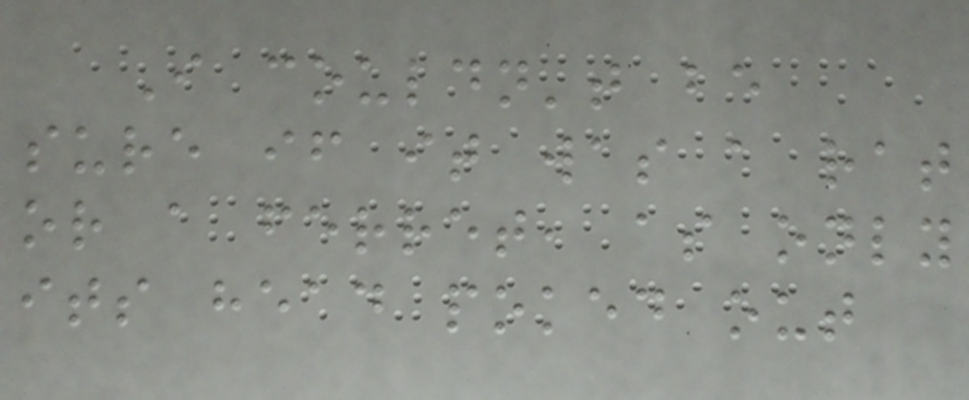I couldn't be
sure if it was a rat
or a ferret, as only
its head poked out
